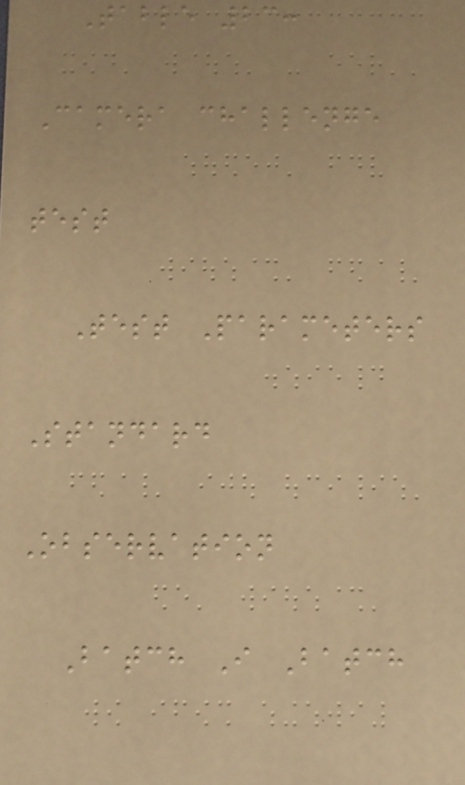Table 23:
Camera challenge
test
Test Parameters
Standard
Observation
Batch I Batch
